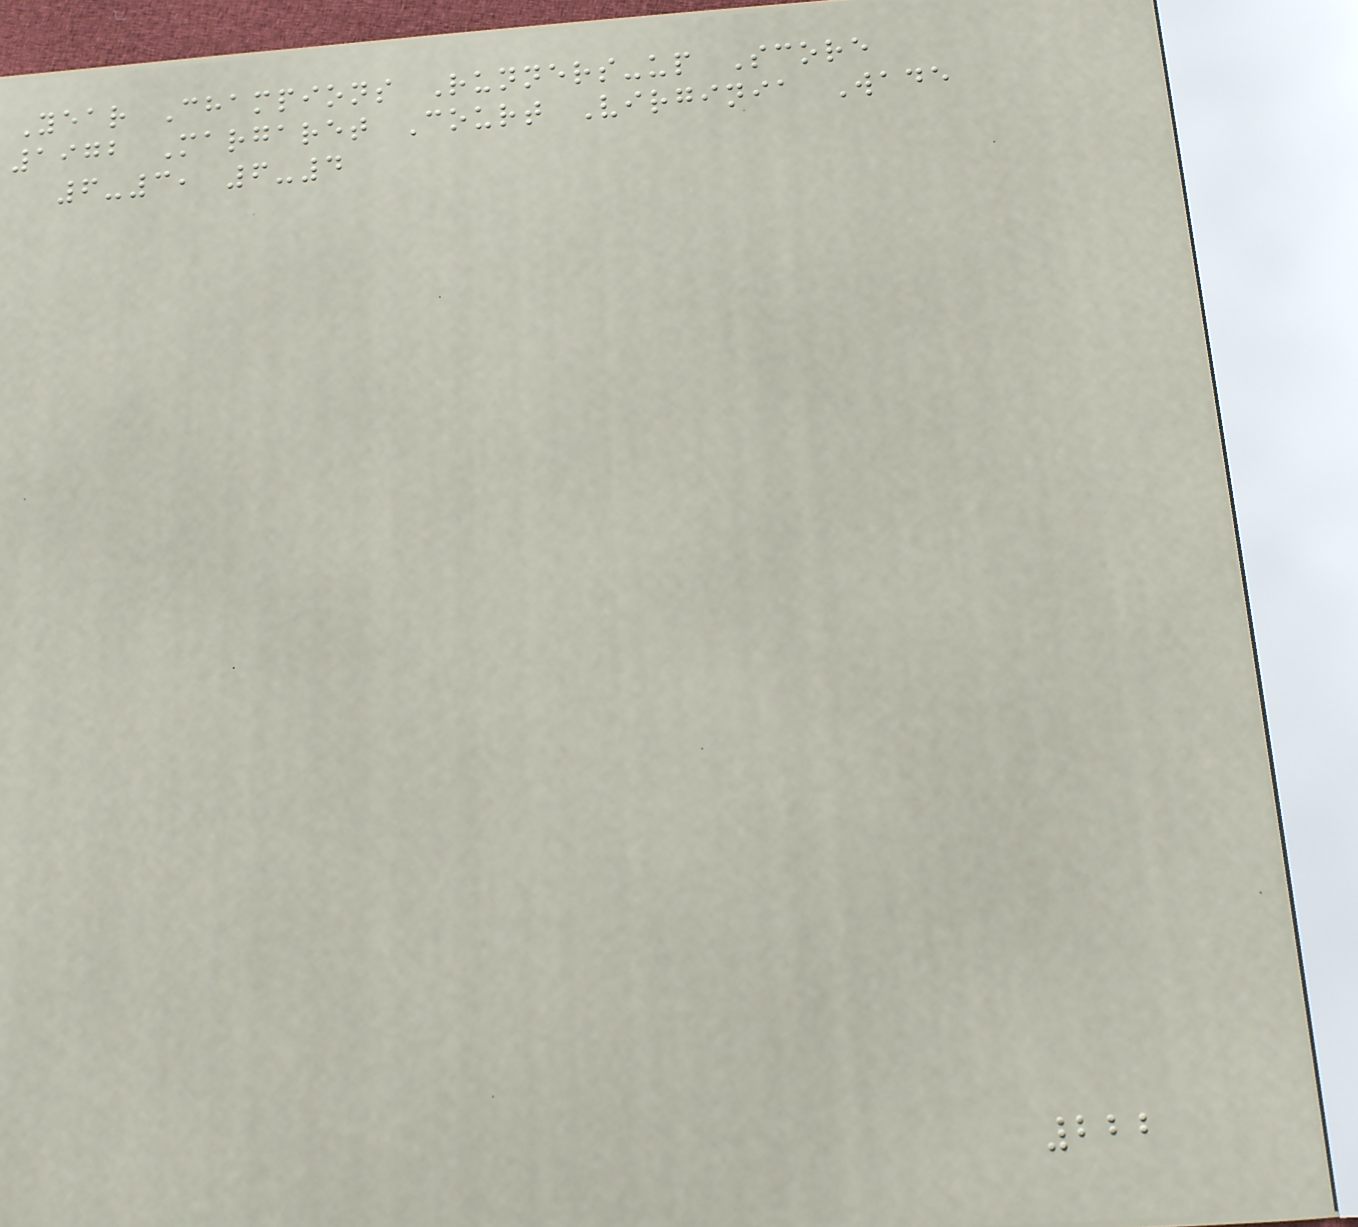Year Champions Runners-up Score
1972 Margaret Court Virginia Wade
6-3, 6-4
222
